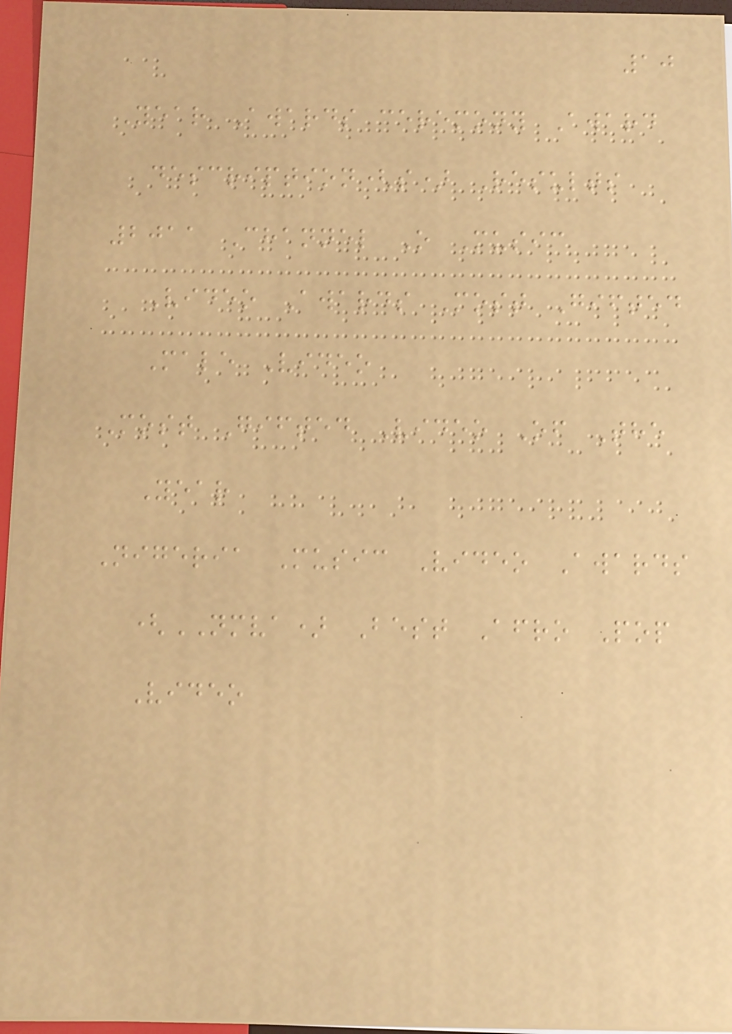10
Year Awards ceremony Award
description(s) Results
2011 Channel O Music
Video Awards Most Gifted
Male Video
Most Gifted Video Of The
Year
Nigeria Music Video Awards
(NMVA) Best Afro Pop
Video
